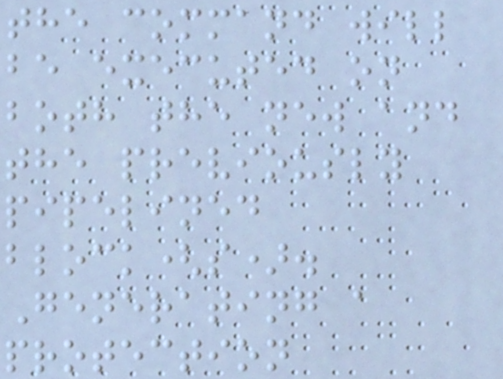the command will
be executed on
both the new and
the previously
pipelined
block(s).
Generating a
protection
